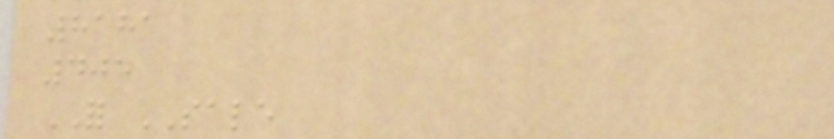8181
405
FOR SALE
